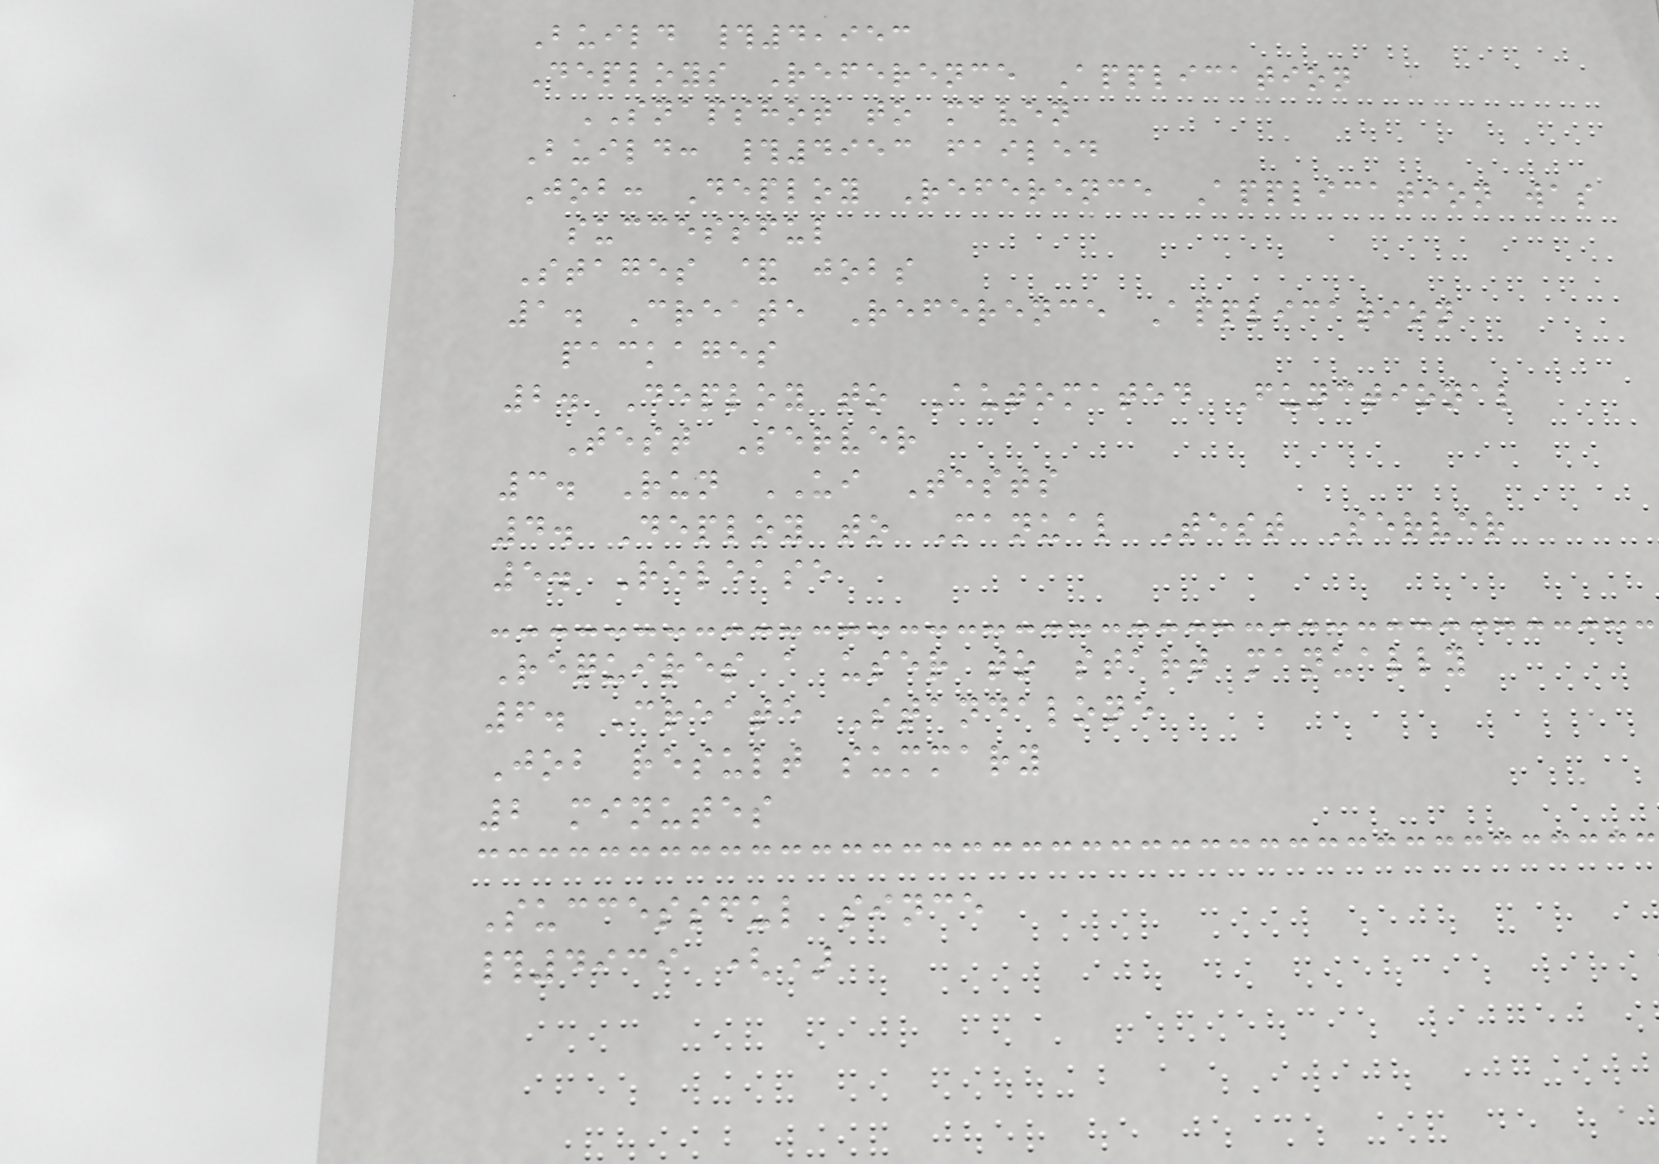Build #4,953
Deploys Reference Application
SNAPSHOT to maven
Build: #4953 failed
Job: Deploy Reference Application was
successful
Stages & jobs
1. Create Reference Application
packages
2. Deploy to Automated Functional
Test Server
3. Run UI Tests
4. Deploy to Manual Test Server
5. Release
Requires a user to start manually
6. Create Standalone
Job result summary
2 minutes
Successful since
#4939 ()
